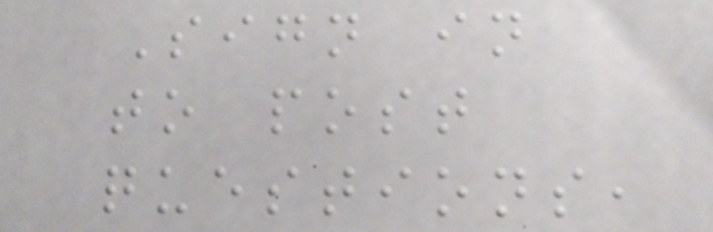Sign in
to post
questions,
